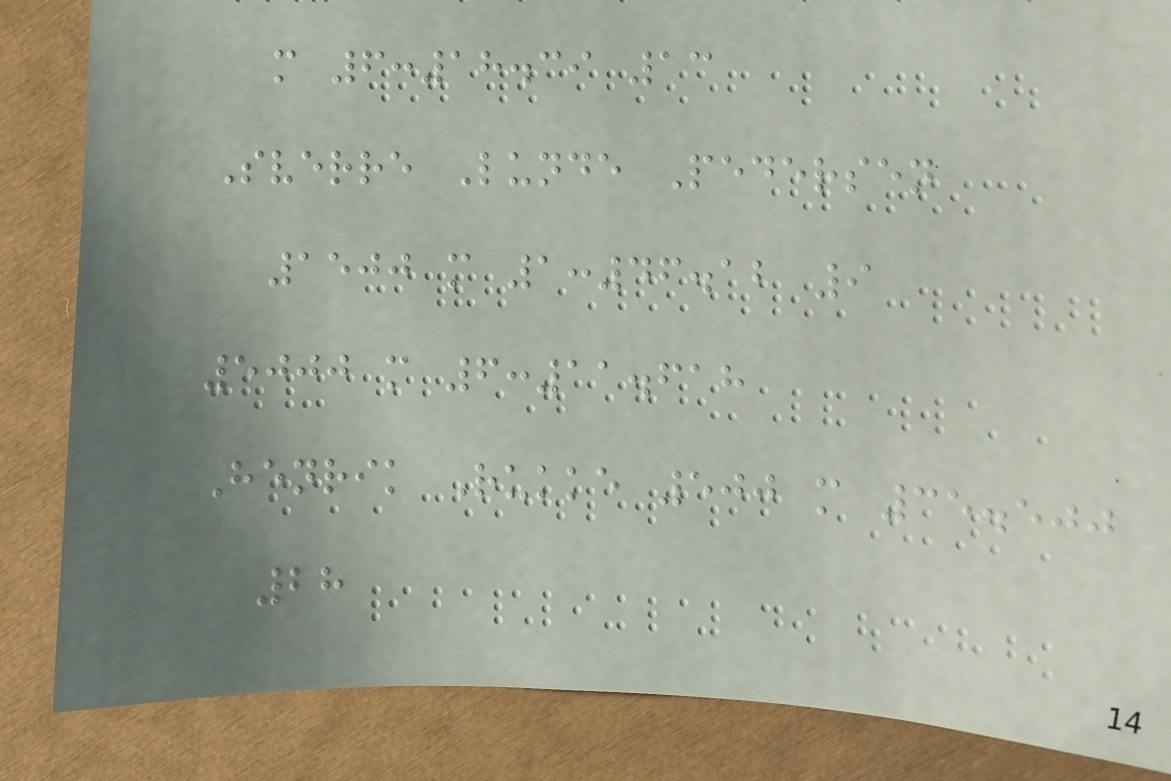m 6:18.39 13
Sverre Lunde Pedersen
1500 m 1:46.12 9
5000 m 6:11.618
Henrik Rukke 500 m 35.500
28
